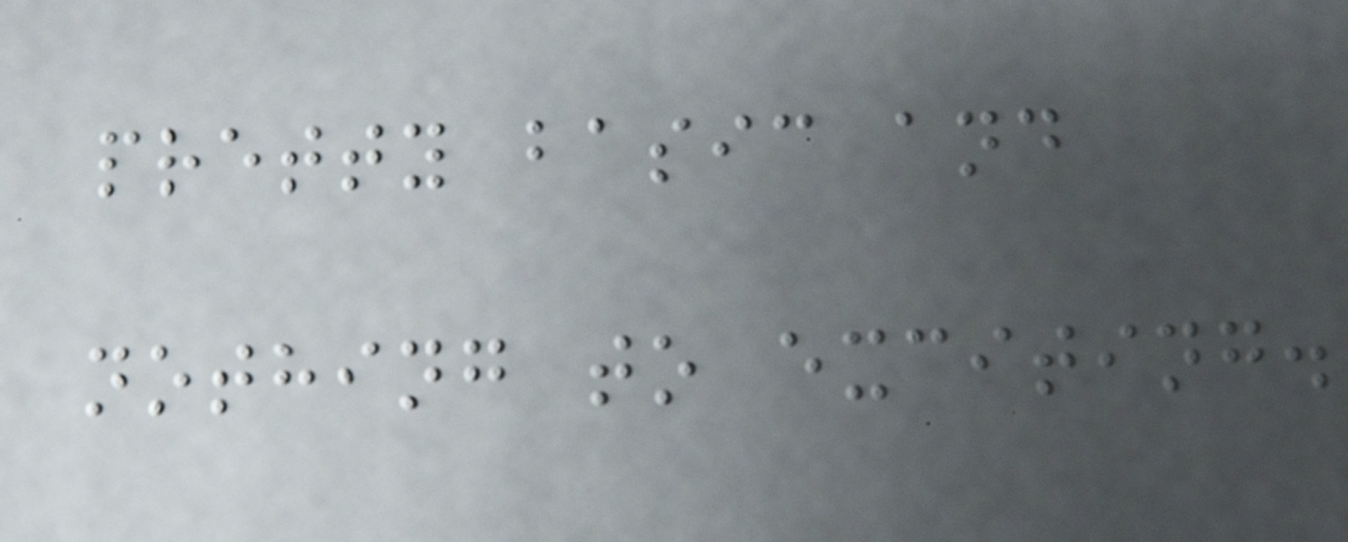pretty basic and
nothing to exciting.
